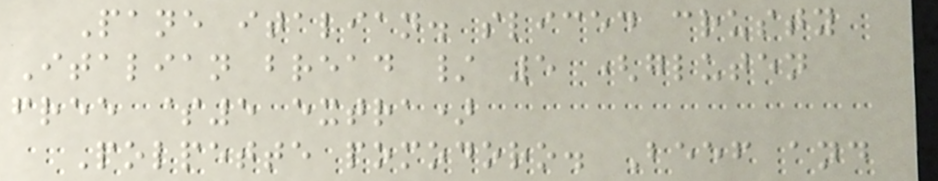Pane italian. sliced crusty
Italian bread / 5 (gluten
free $5 extra)
Polpette pomodoro. Beef and
